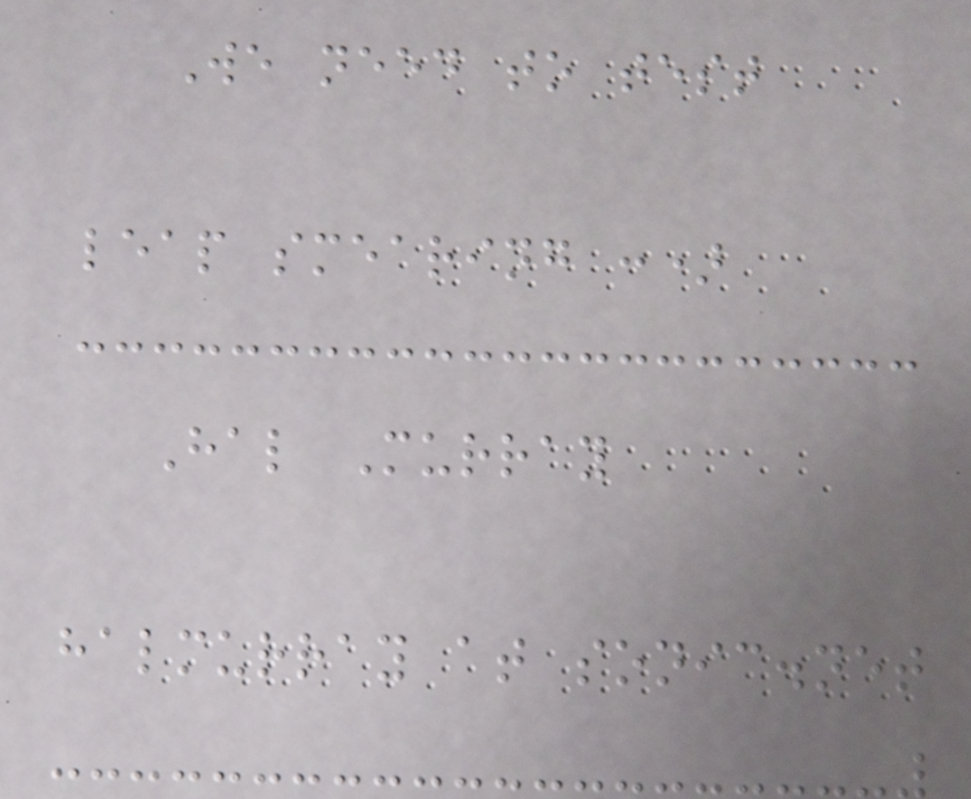We need to test
leap smearing :)
Hal Murray
halmurray at sonic.net
